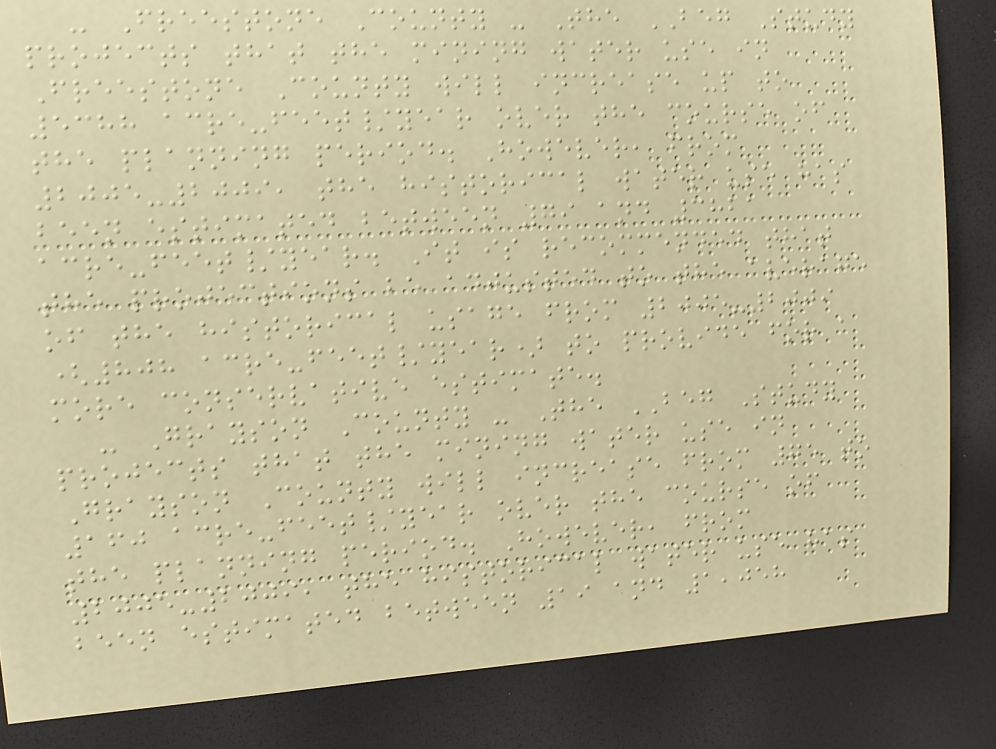- Freestone County - The BEG Study
projects that the mining water use in
Freestone County will increase up to
5388 acre-feet/year over the course of
the planning period. However, from
2005-2009, the historical water use has
been estimated between 79 and 3821
acre-feet/year. It is recommended that
the projections be adjusted to the average
of the historical usage from 2005-2009
(808 acre-feet/year) to provide for a
more conservative estimate.
- Grayson County - The BEG Study
projects that the mining water use in
Grayson County will increase from 75 to
160 acre-feet/year over the course of
the planning period. However, from
2005-2009, the historical water use has
been estimated between 19 and 1,058
